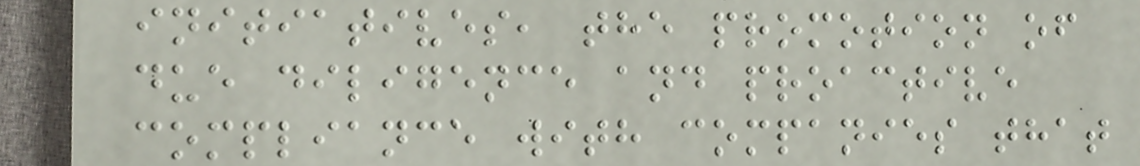initiatives, the promotion of
due diligence and proactive
compliance with companies that
